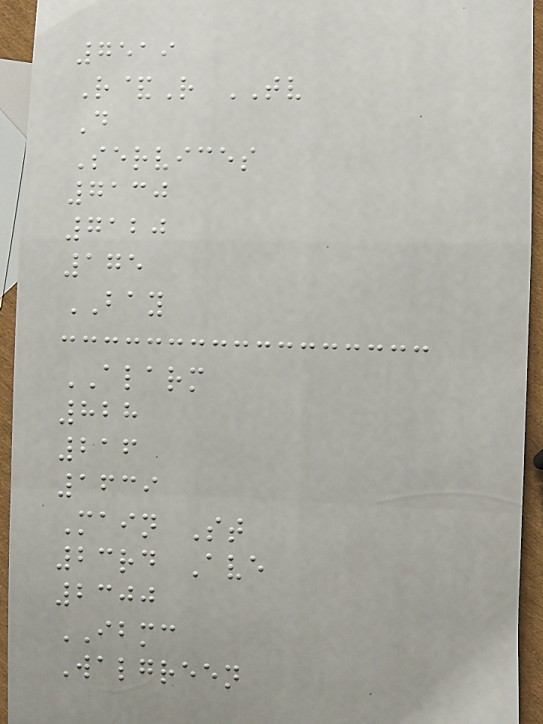7519
R&R TV
D
Services
7130
7120
175
BAY
ALARM
828
216
1639
Main St
23rd Ave
2300
IBMC
Walgreen
